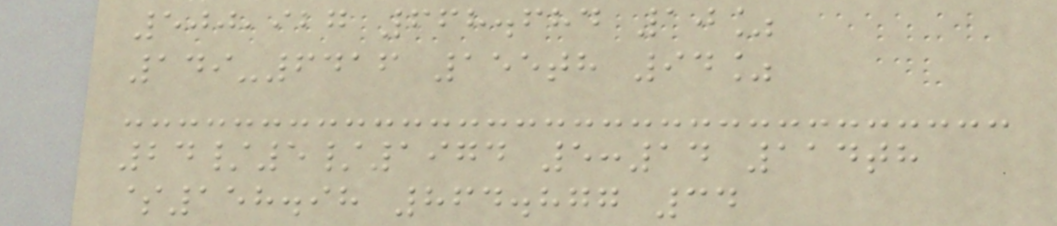500,927 668.684 10%
149-6416 155th 94%
24/5/1974 5:14 114th
$158.98 864.877 34
